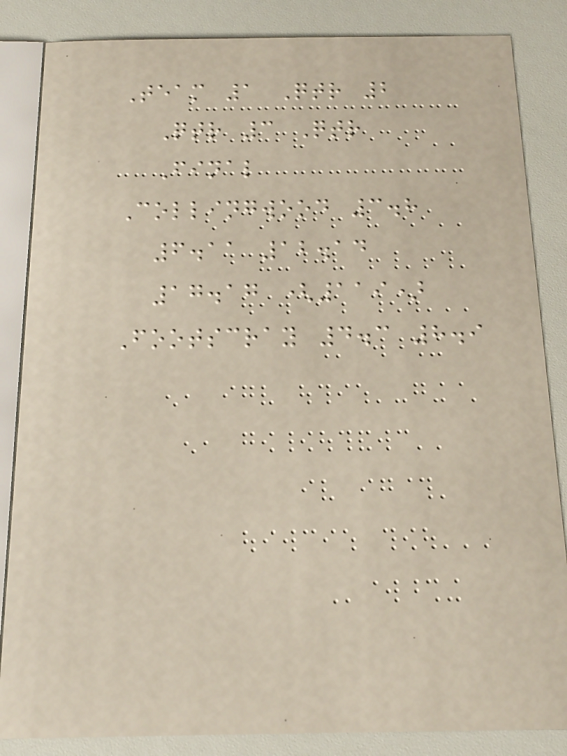Team 1 Qtr 2
Qtr 3 Qtr
Final
Collingwood 3.8
6.11 12.14
17.17 (119)
Footscray 4.3 8.9
